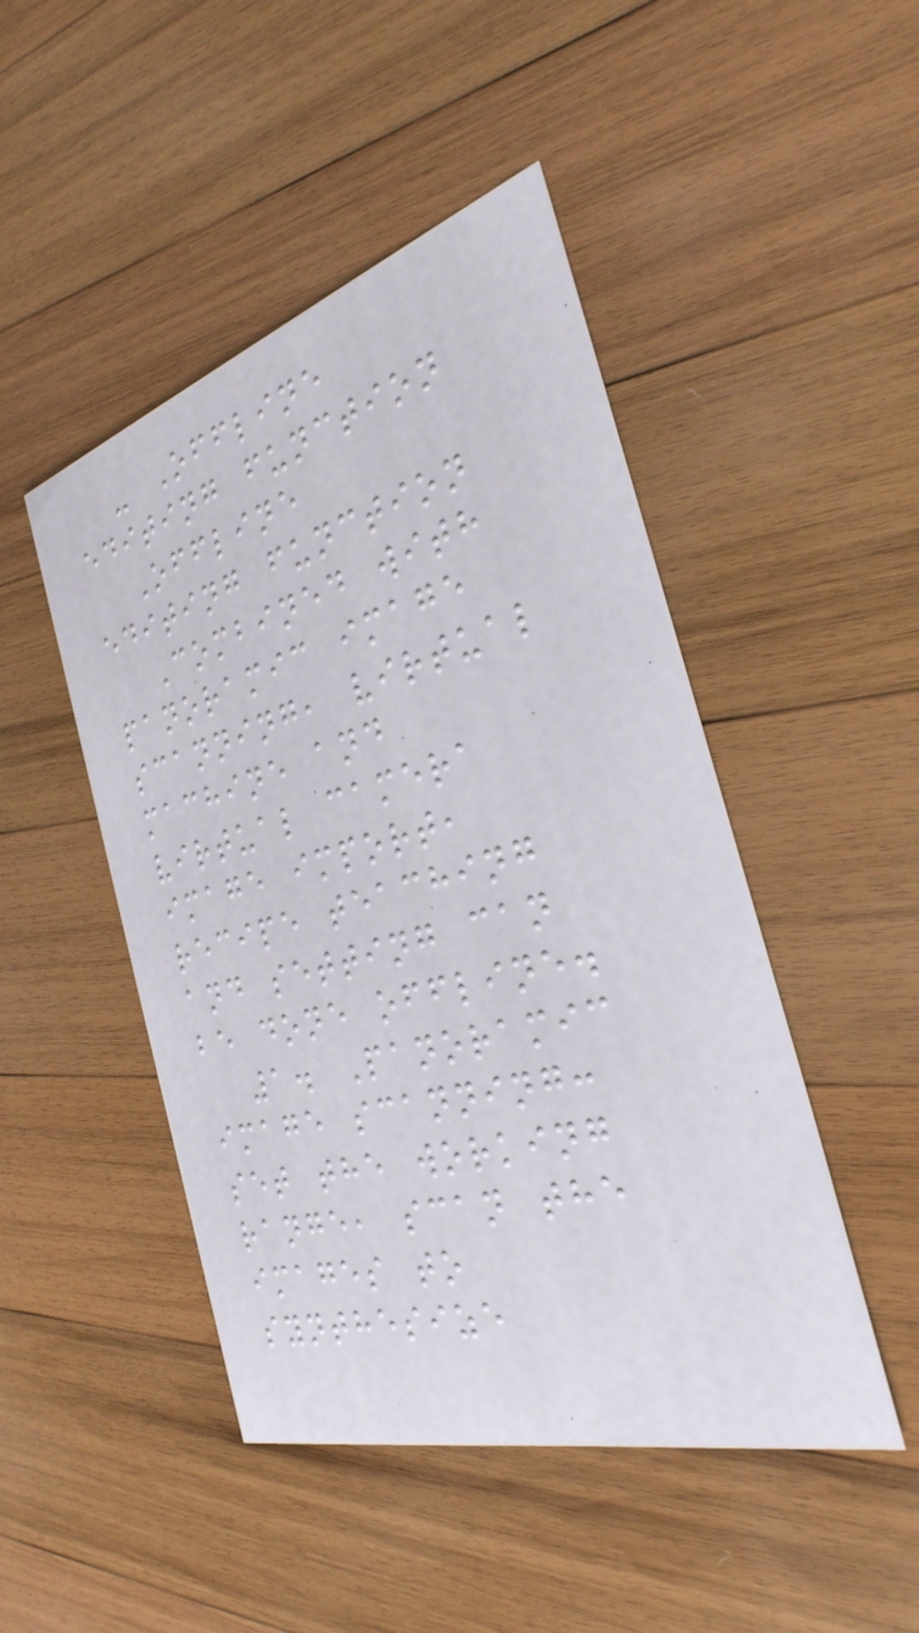- Offline
editing function
Offline
editing function
Combined with
panoramic image
scanning, virtual
machine and
virtual camera
image import,
recipe teaching
and setting can
be done offline.
1. Panoramic
image scanning:
set the working
range, scan the
images to
synthesize
